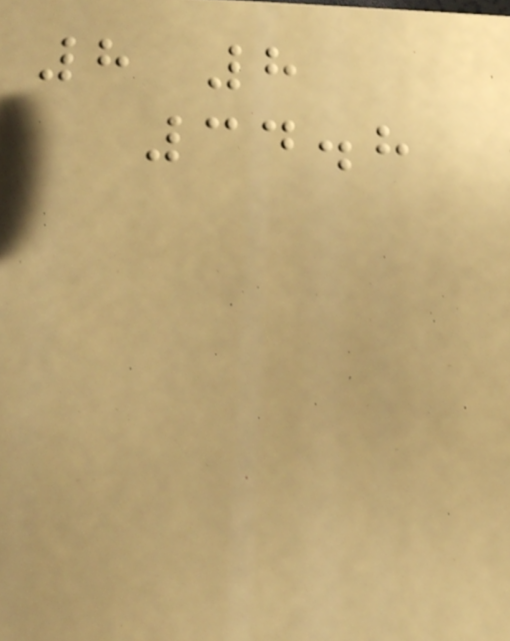8 8
34.8
